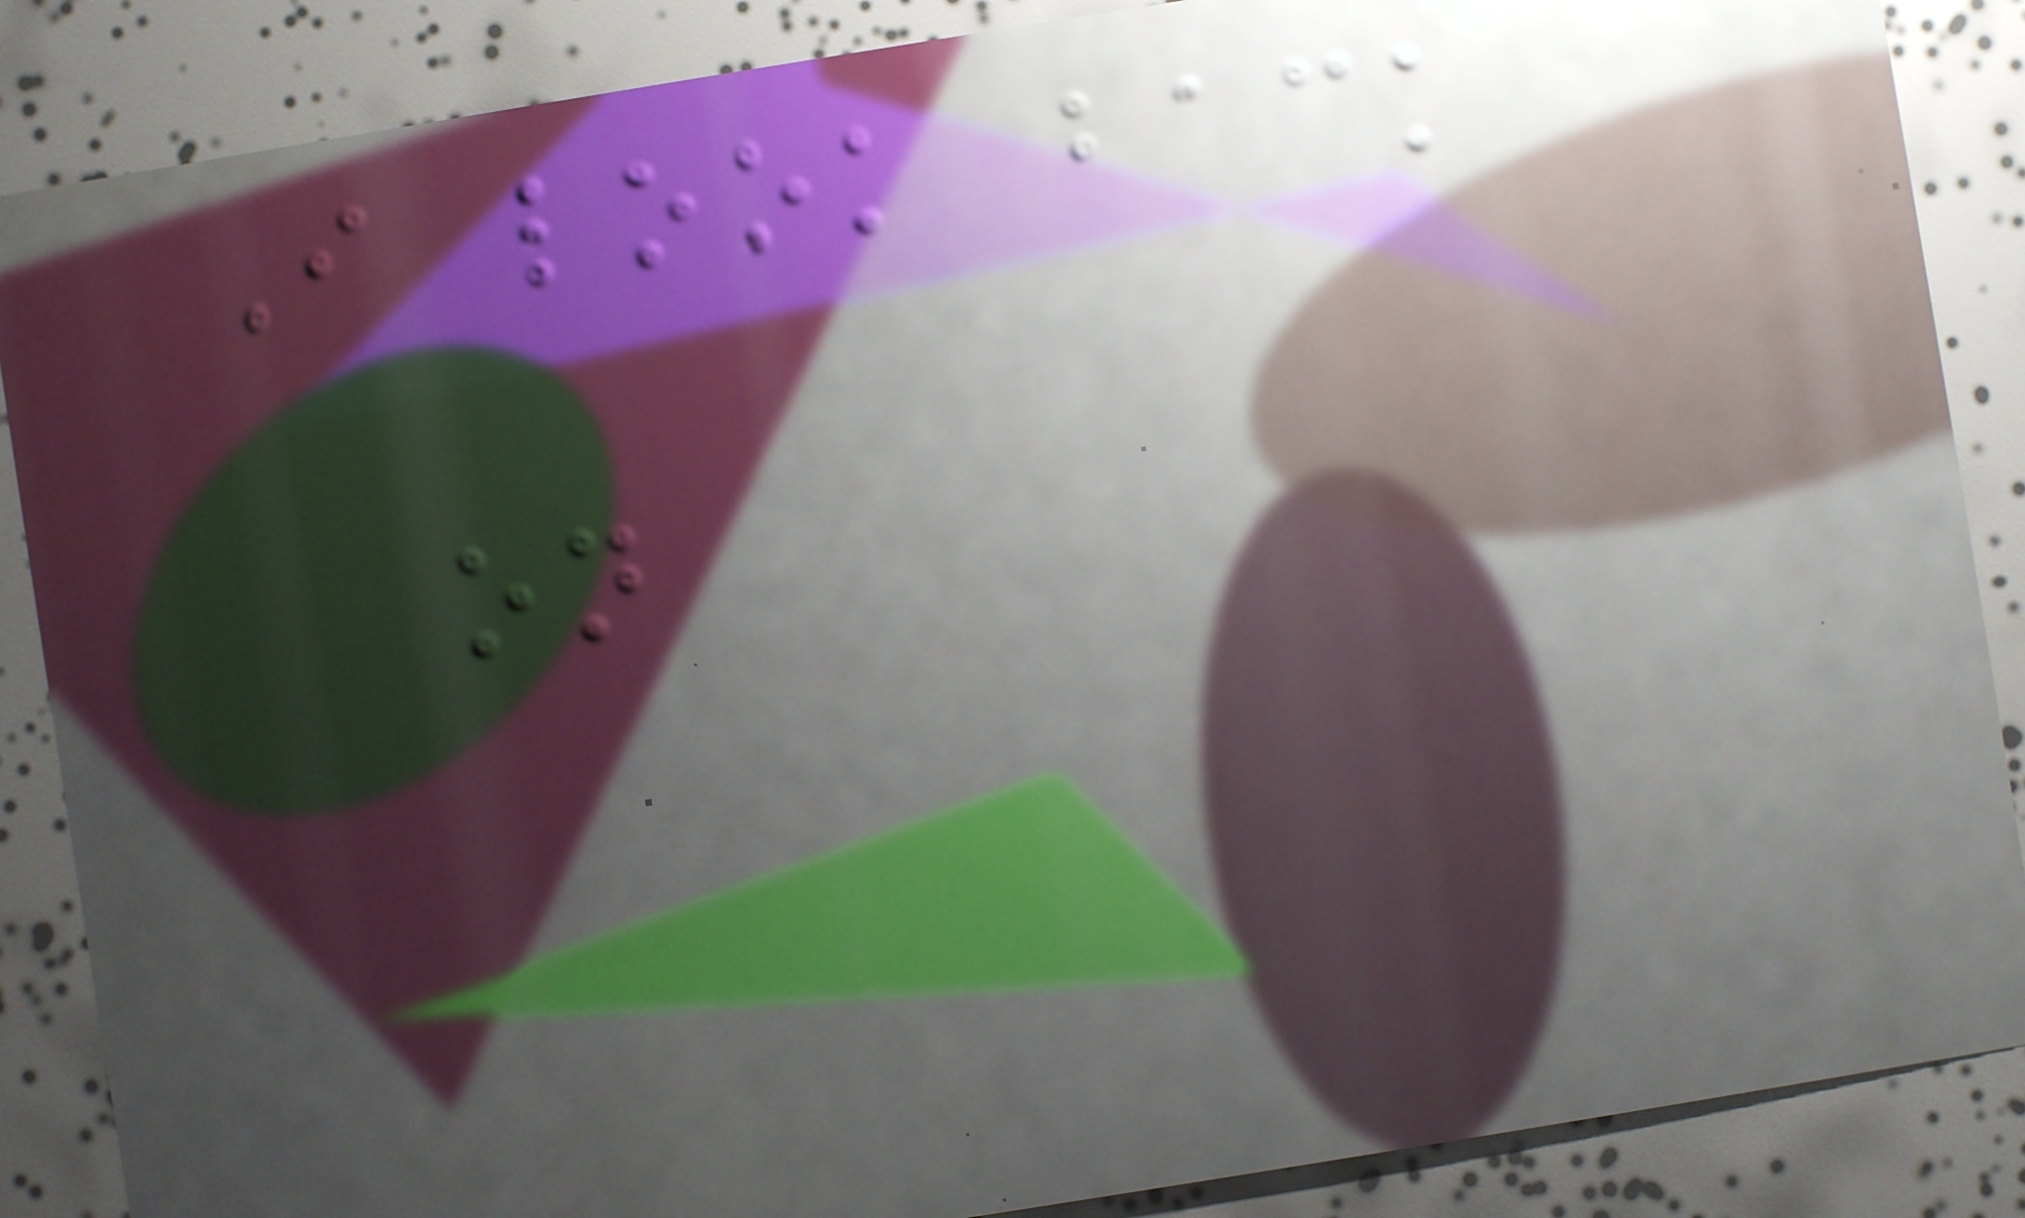I look back
on
